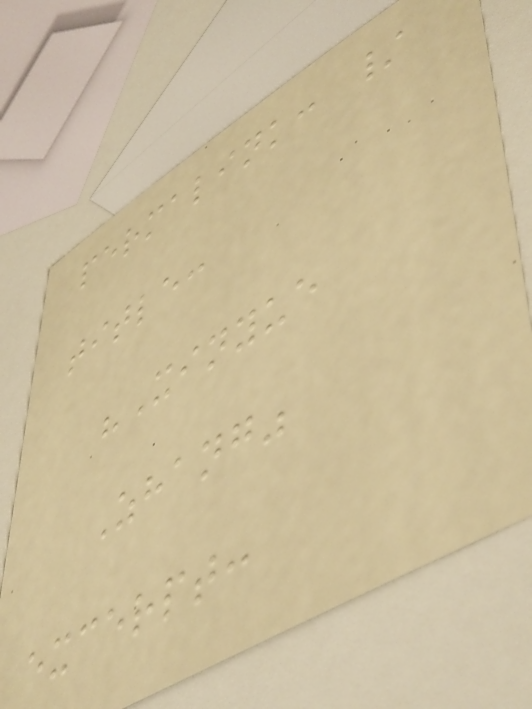permalink: /
title:
"Xinyue
Zhang"
excerpt:
